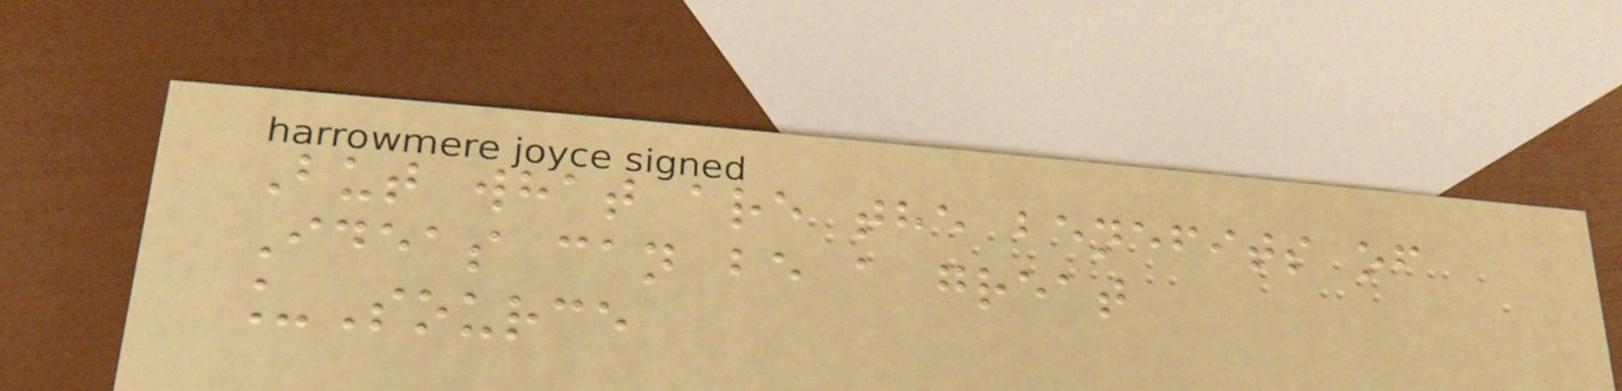But what are the benefits of
Ideas can be a great
_Source
